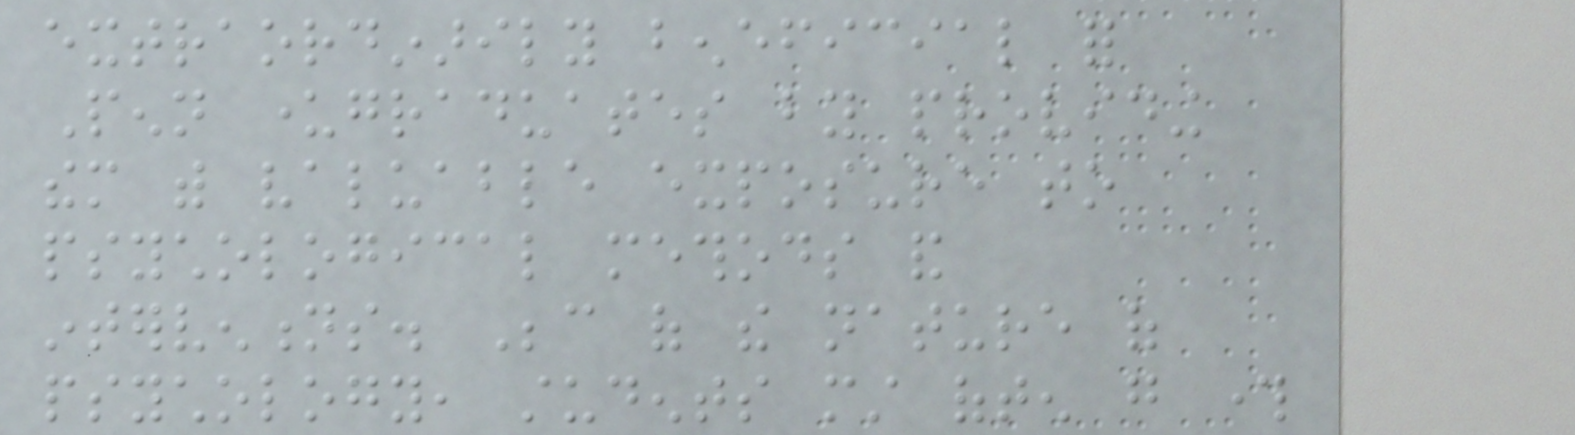extraordinarily beneficial for
Penn undergraduates by providing
them with valuable exposure to
psychological methods and
interventions. Because of the nature of
psychology, students must often go through
